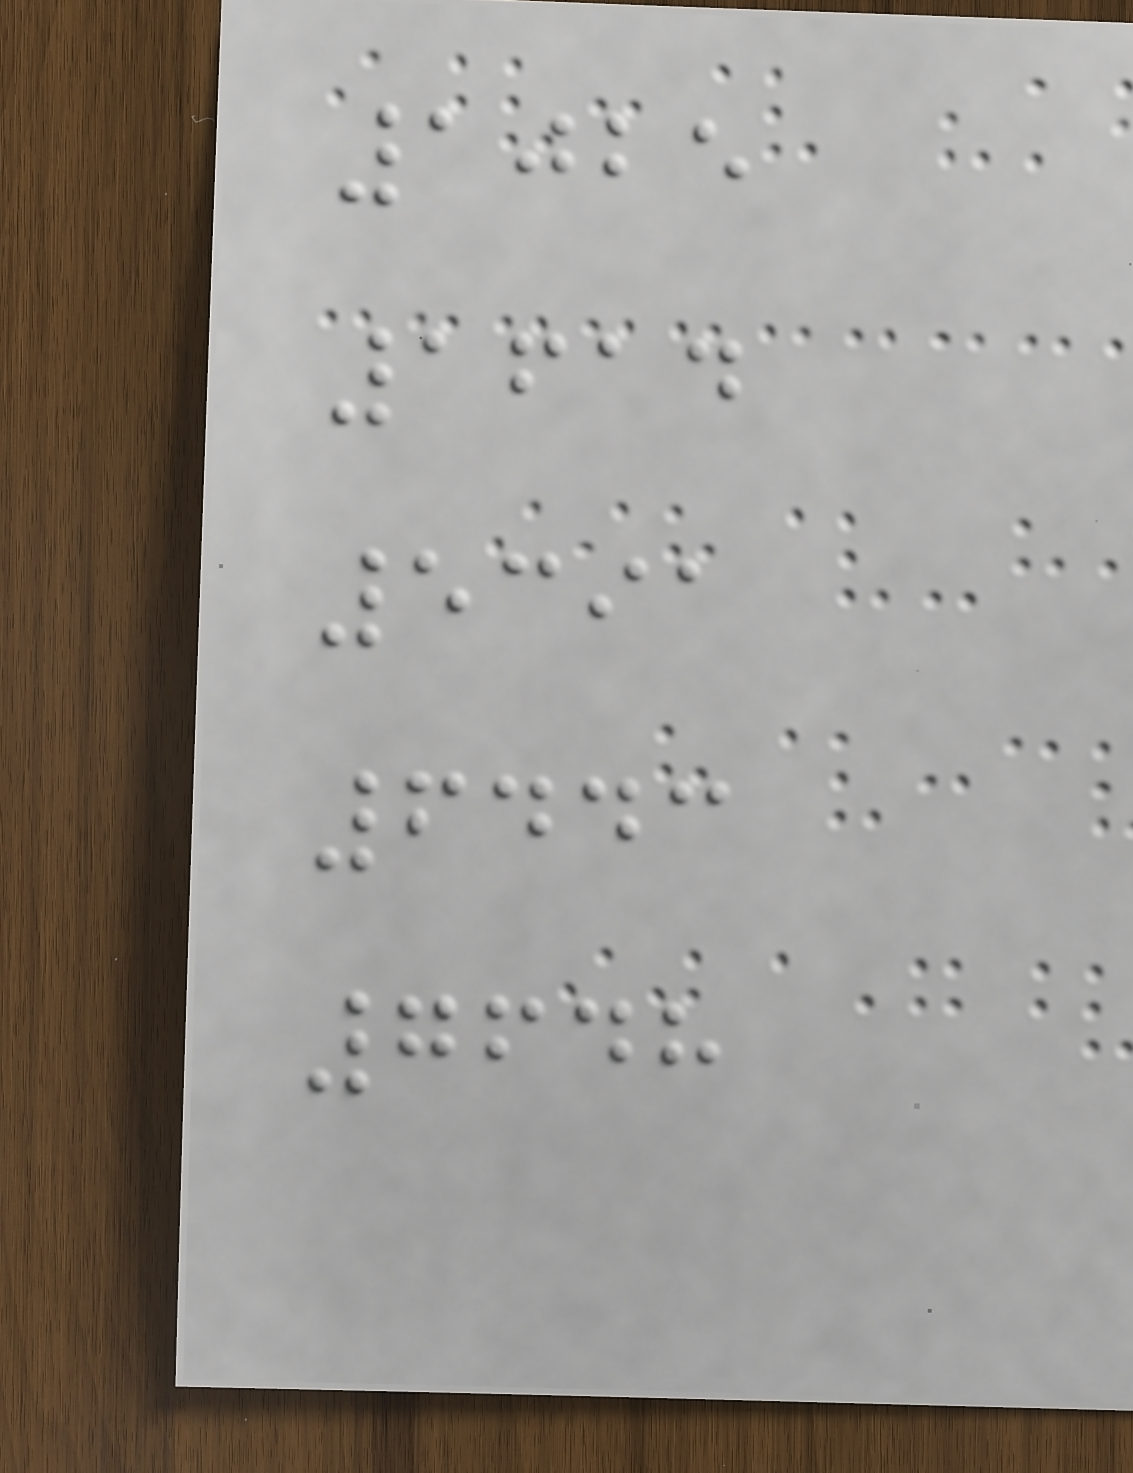1025
1614
5391
6443
7648
